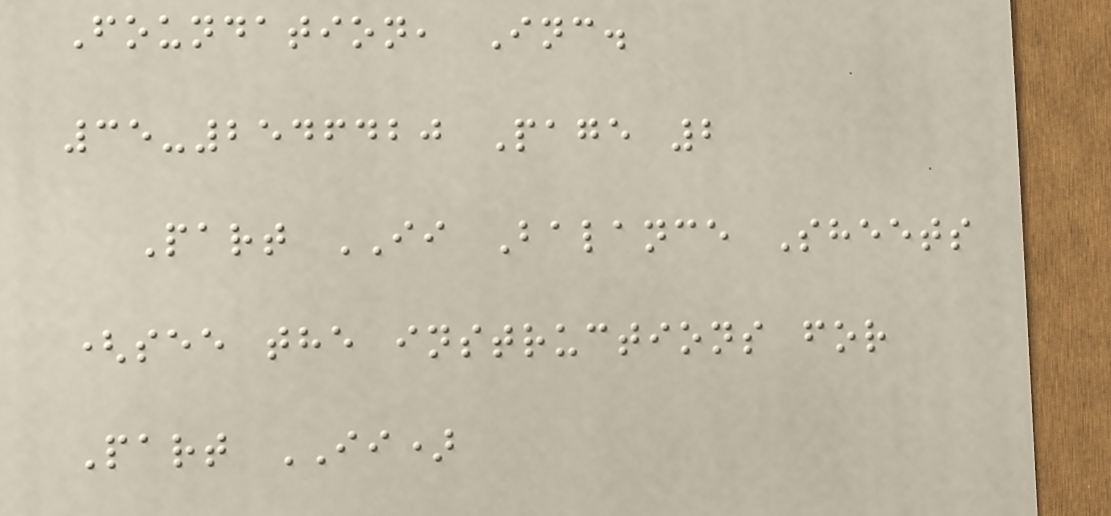Foundation, Inc.
35-2546420 Page 2
Part II Balance Sheets
(see the instructions for
Part II)
